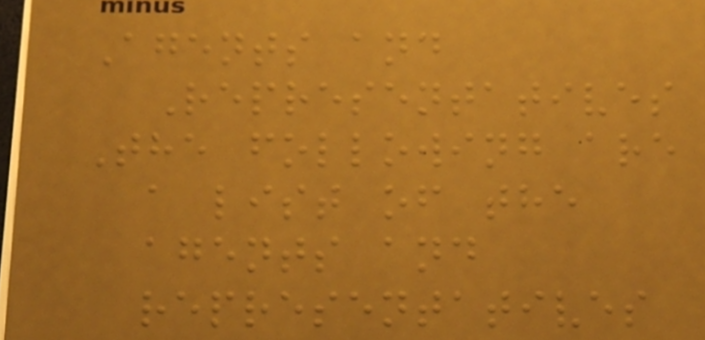Agents and
Representatives
The following are
a list of the
agents and
representatives
